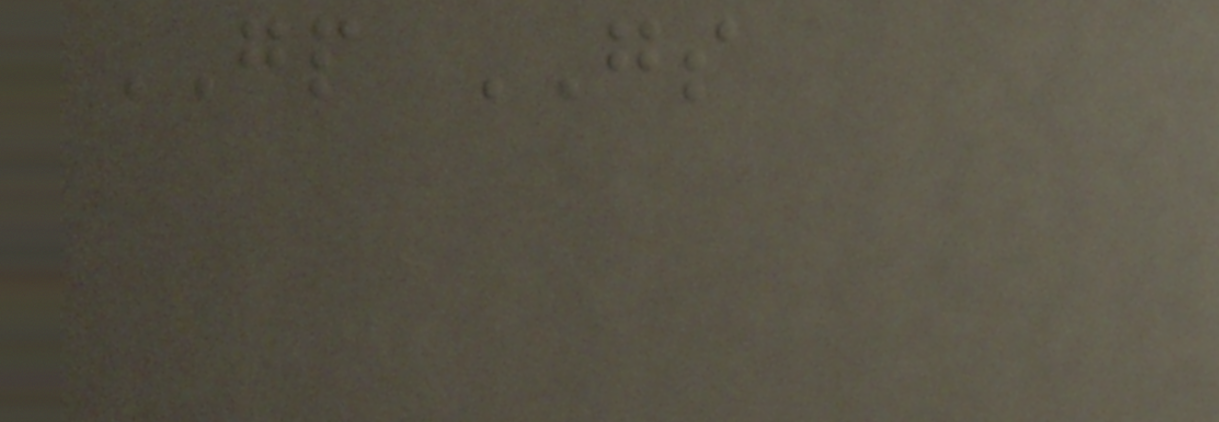GP GS
